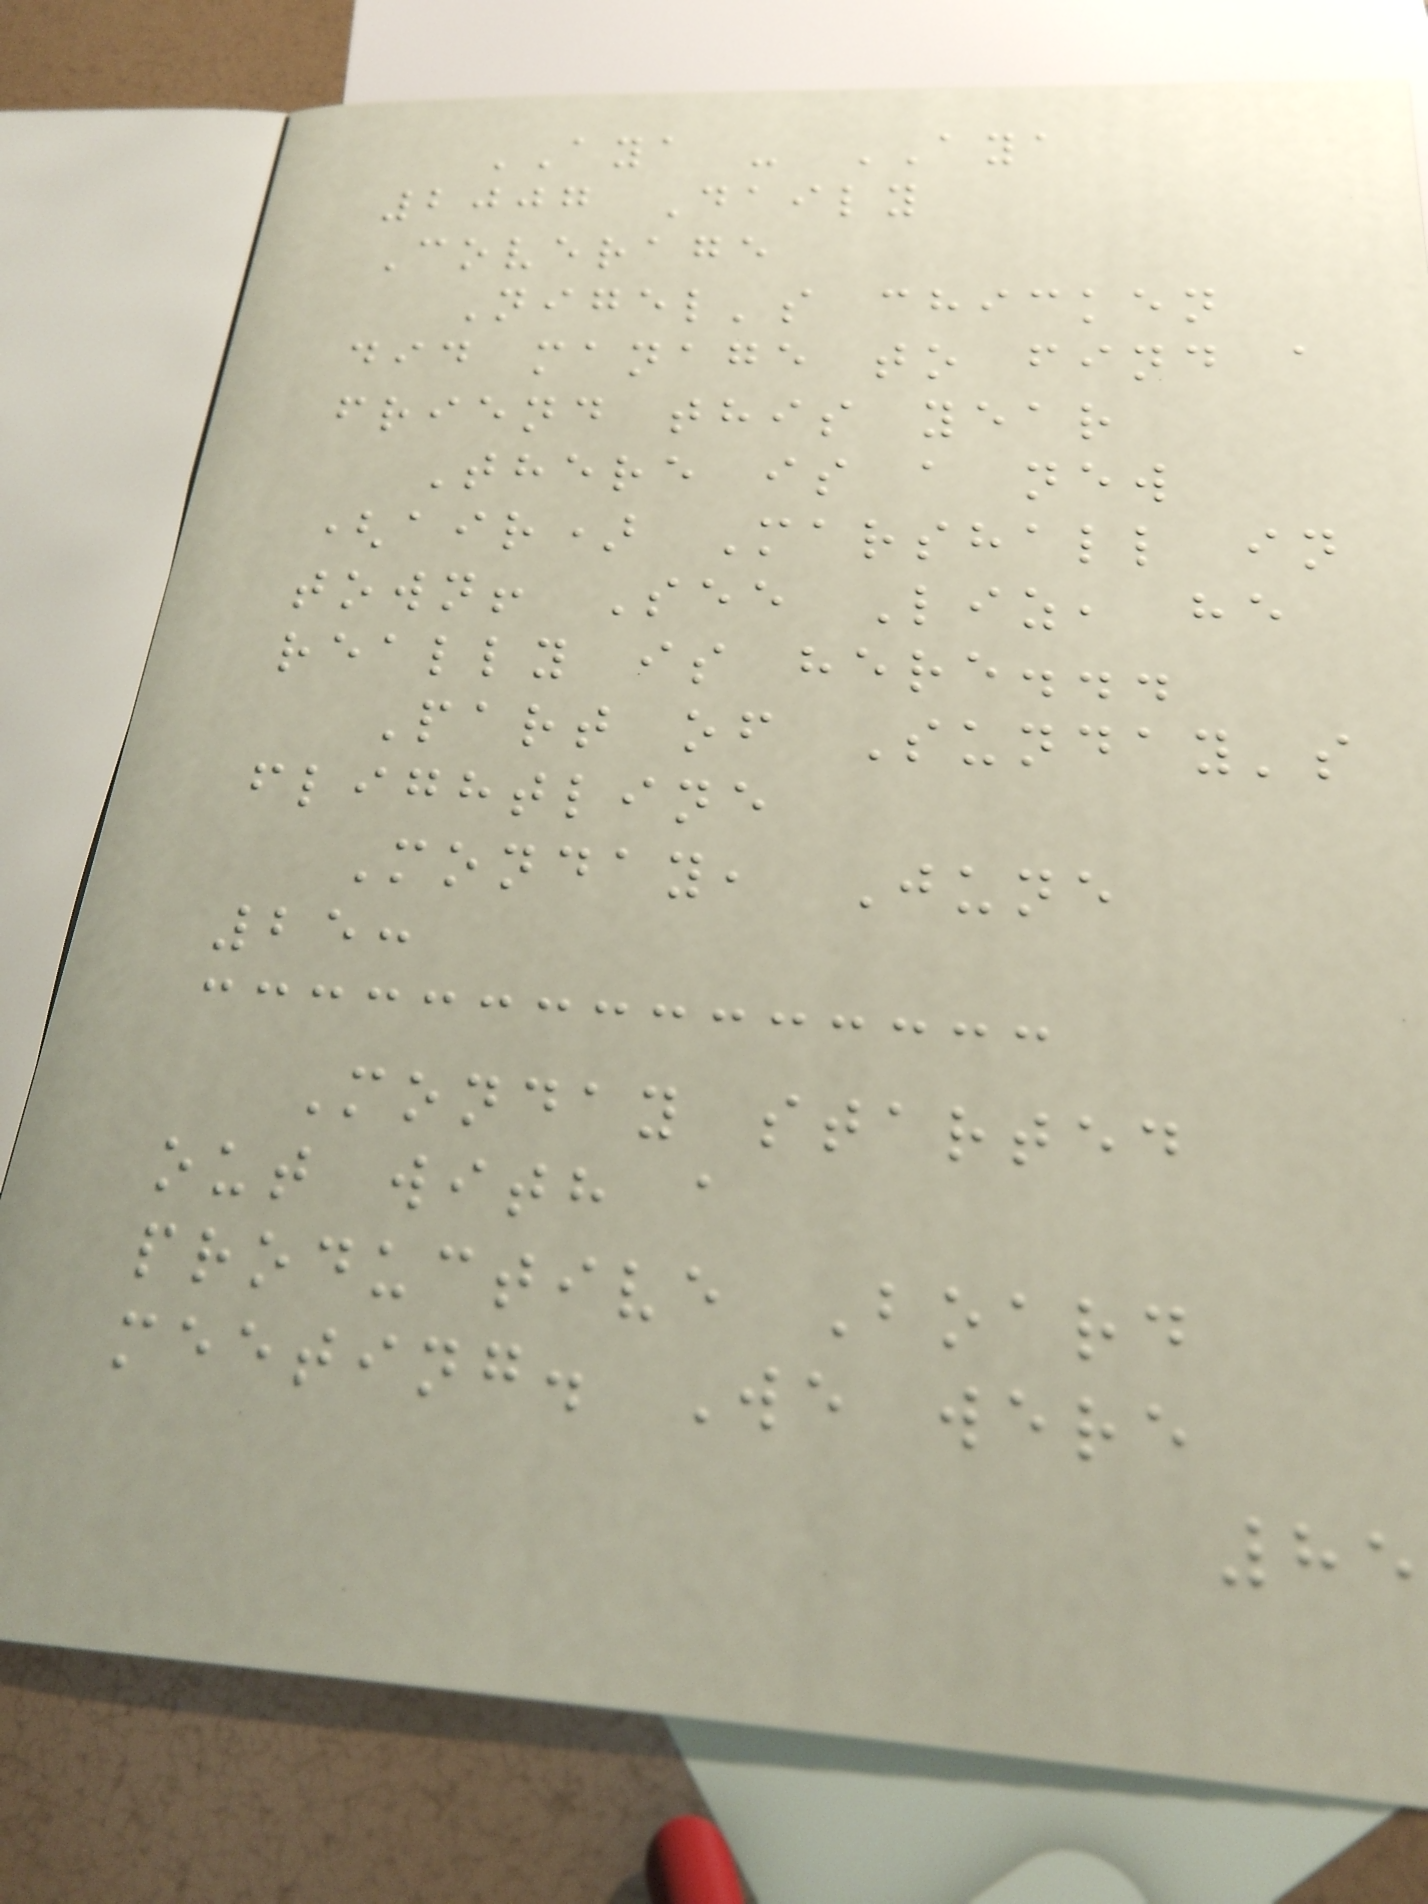AYA - AYA
2007 Daily
Coverage
Nigel's chicken
did manage to find a
friend this year
There is a new
(air) Marshall in
town! See Liz, he
really is here...
Part of Sunday's
flightline
Monday, June
25:
Monday started
out with a
productive Board
meeting. We were
85
